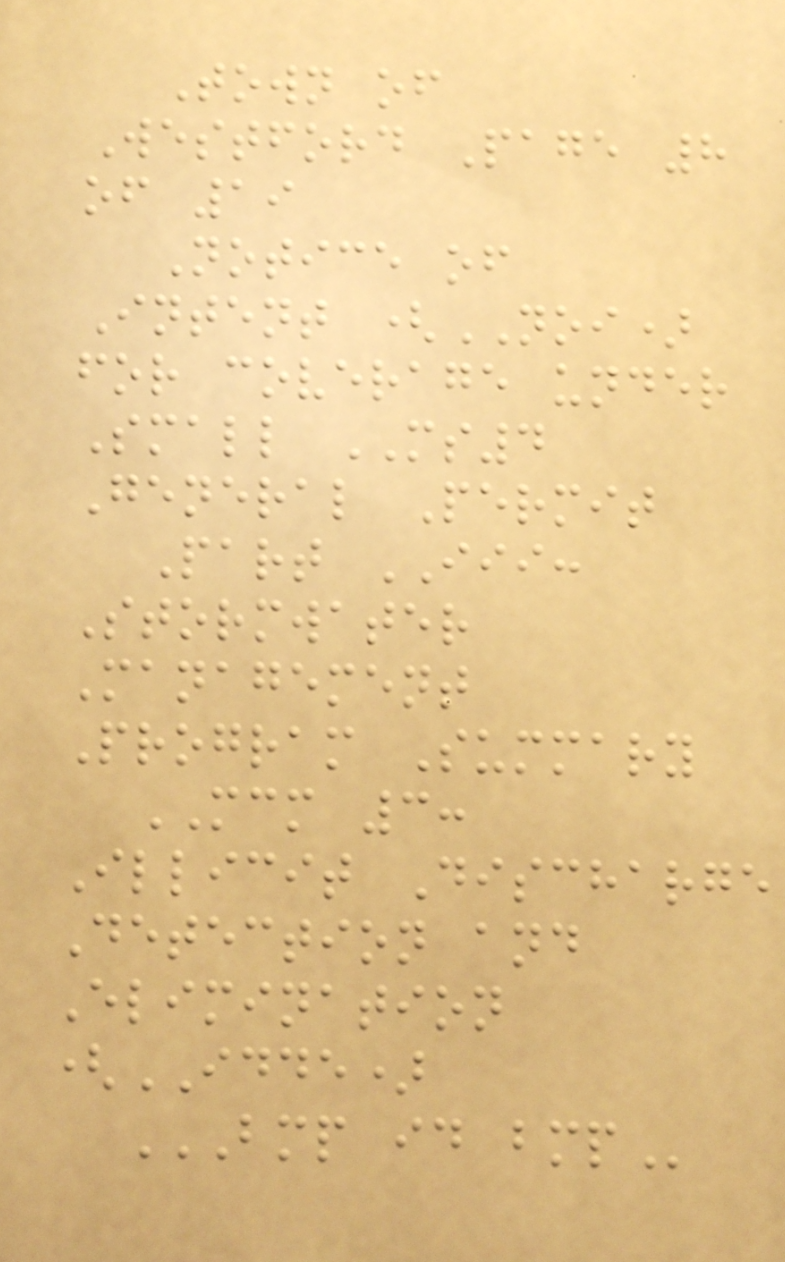Town of
Westford Page 8
of 19
Notice of
Intent (NOI)
for coverage under
Small MS4
General Permit
Part III:
Stormwater
Management
Program Summary
MCM 3:
Illicit Discharge
Detection and
Elimination
(IDDE)
BMP ID BMP
